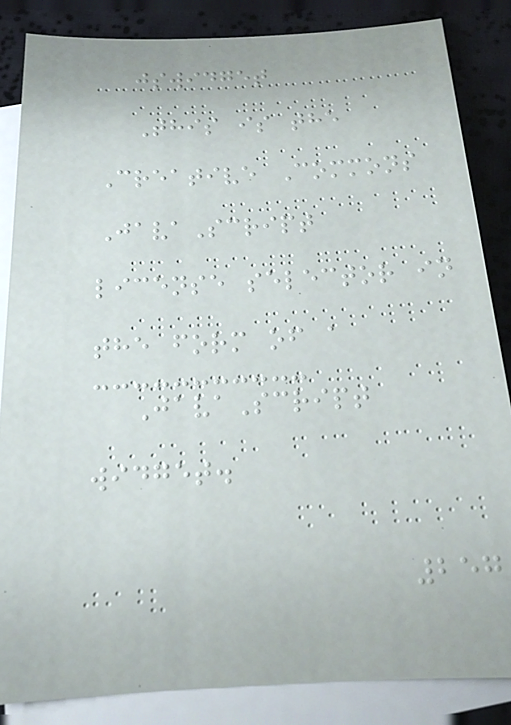jswidget
This is the
Creative Commons
JavaScript
license selector in
the form of a
JavaScript
widget.
257
